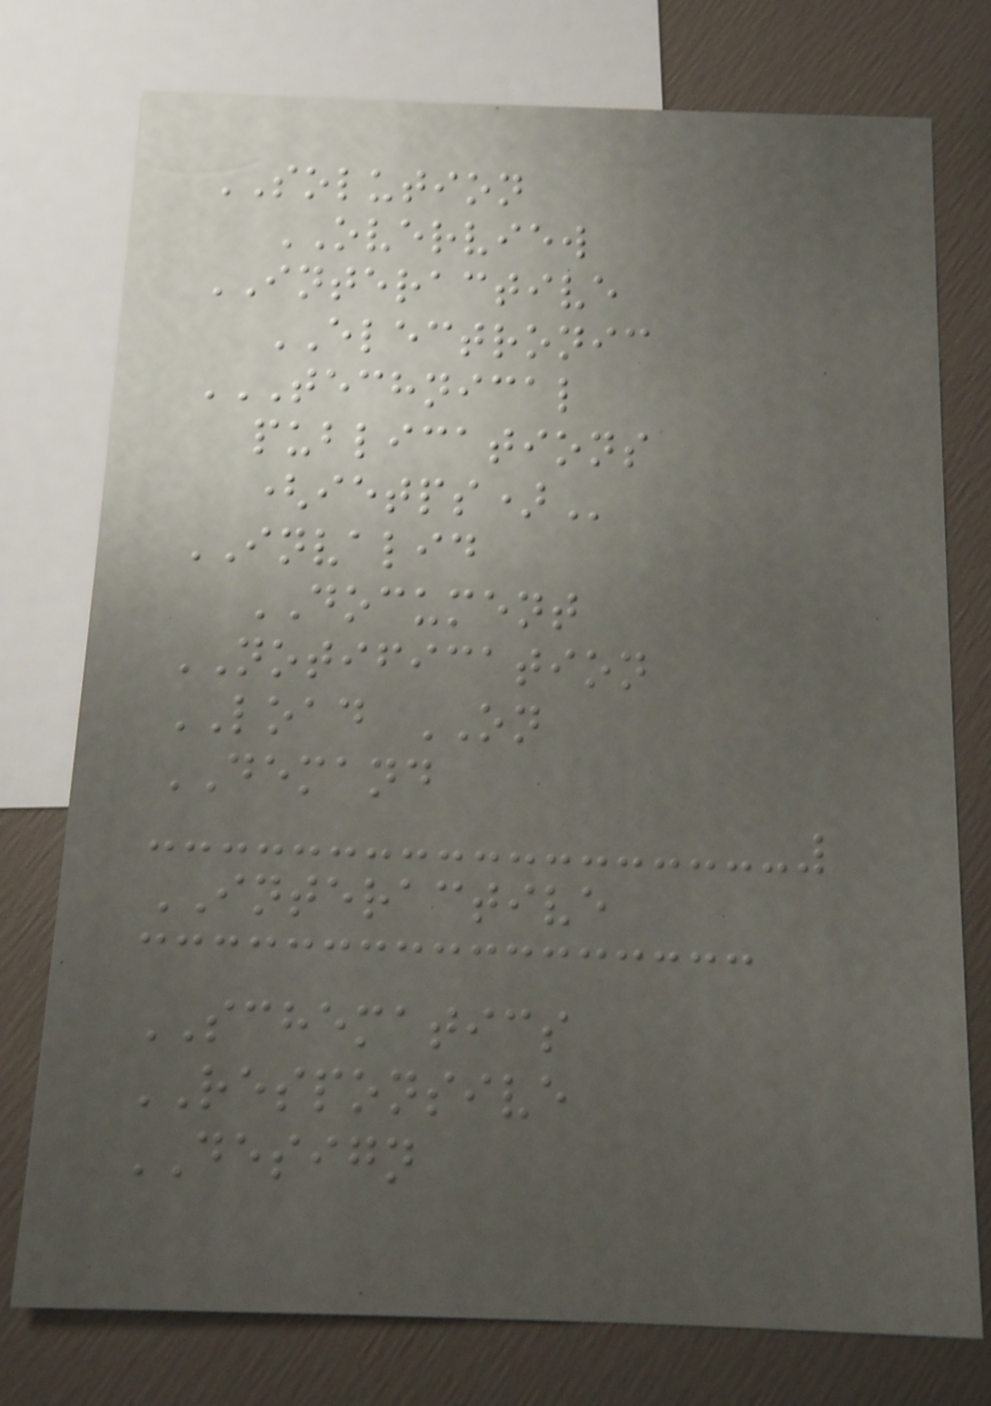SOLUTION
OVERVIEW
INTERACTIVE
ELECTRONIC
TECHNICAL
PUBLICATIONS
(IETPS)
INVALID
DOCUMENT
NOTIFICATION
LOAD ON
DEMAND
INTERACTIVE
SCHEMATICS
RESPONSIVE
DESIGN
